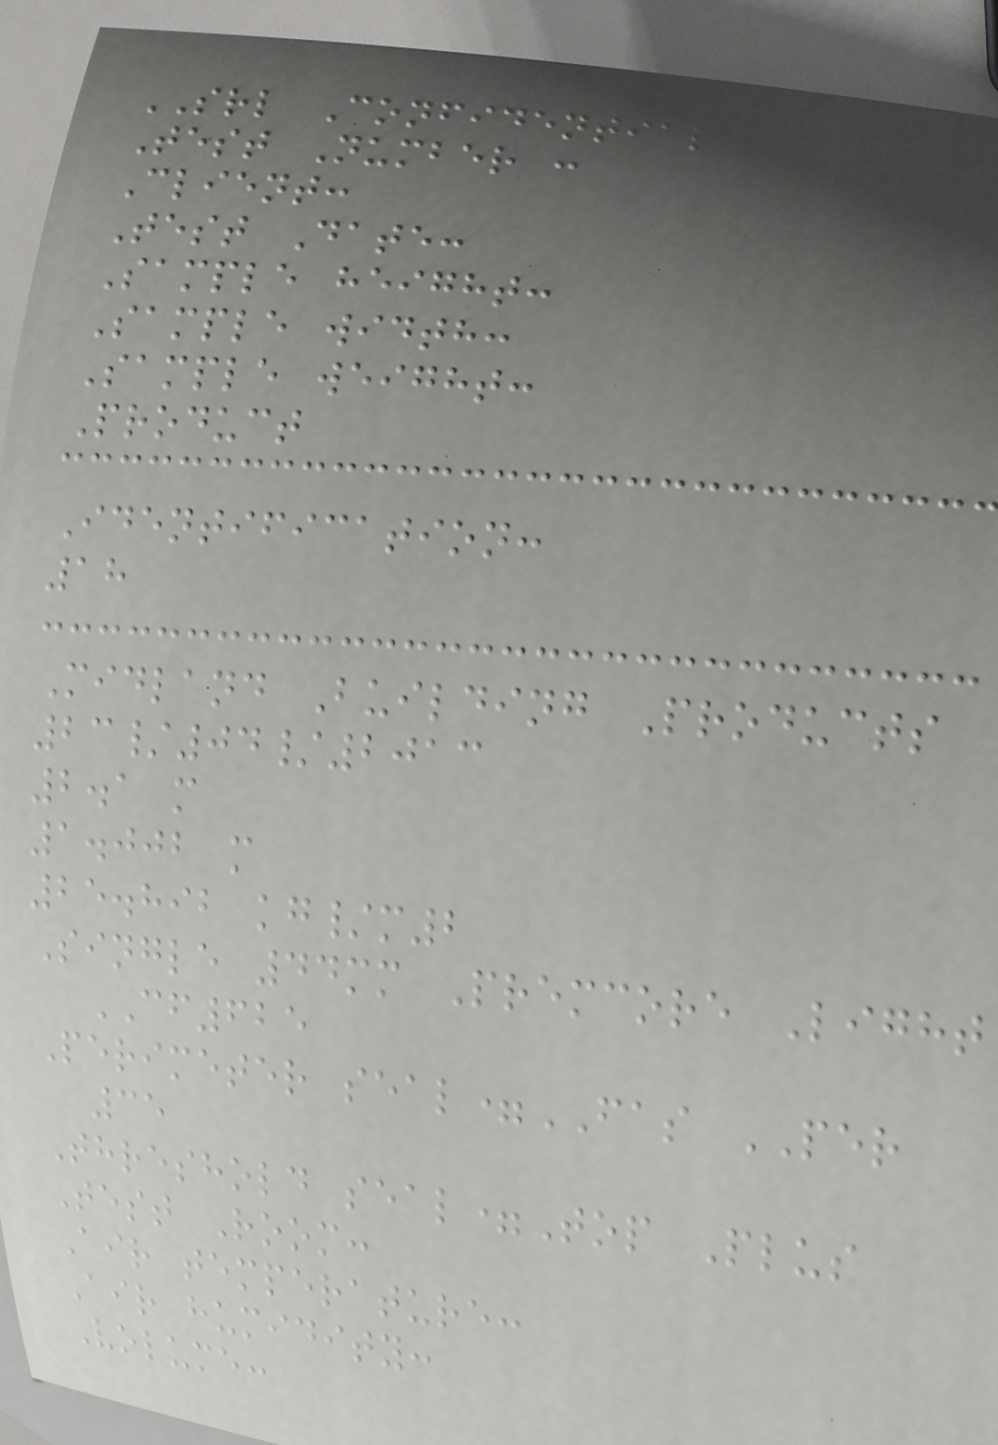SRL Confidential
Test Number :
Client:
Test Date:
Sample height:
Sample width:
Sample weight:
Product
Identification:
18
Midland Building Products
23/04/2013
2.1 m
1.002 m
25.892 kg/m2
Single 44mm Premcore Light
CF625
Perimeter seal=FAS PER
35
Threshold seal=Top Plus
Test Room:
Air temperature:
Air humidity:
Volume:
